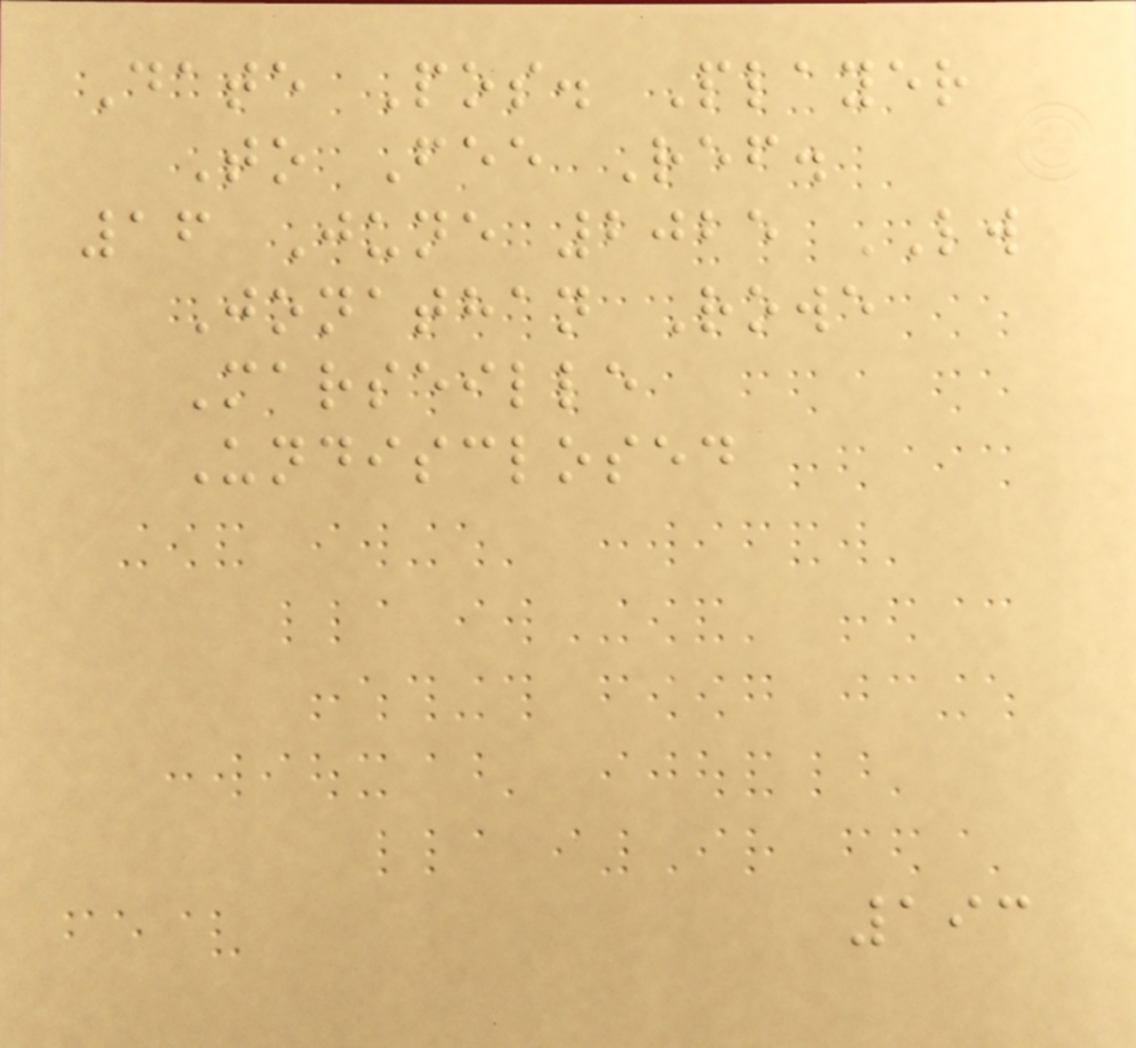Date Pos. Player
To Fee Ref.
16 June 2025 LW
Jonathan Rowe
Marseille
Undisclosed
193
